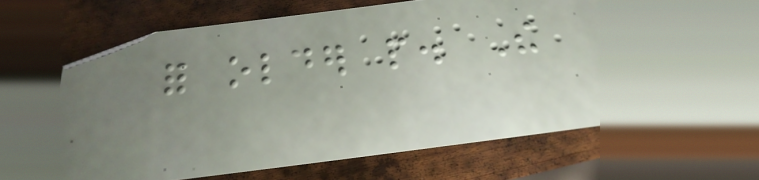for older people. The
